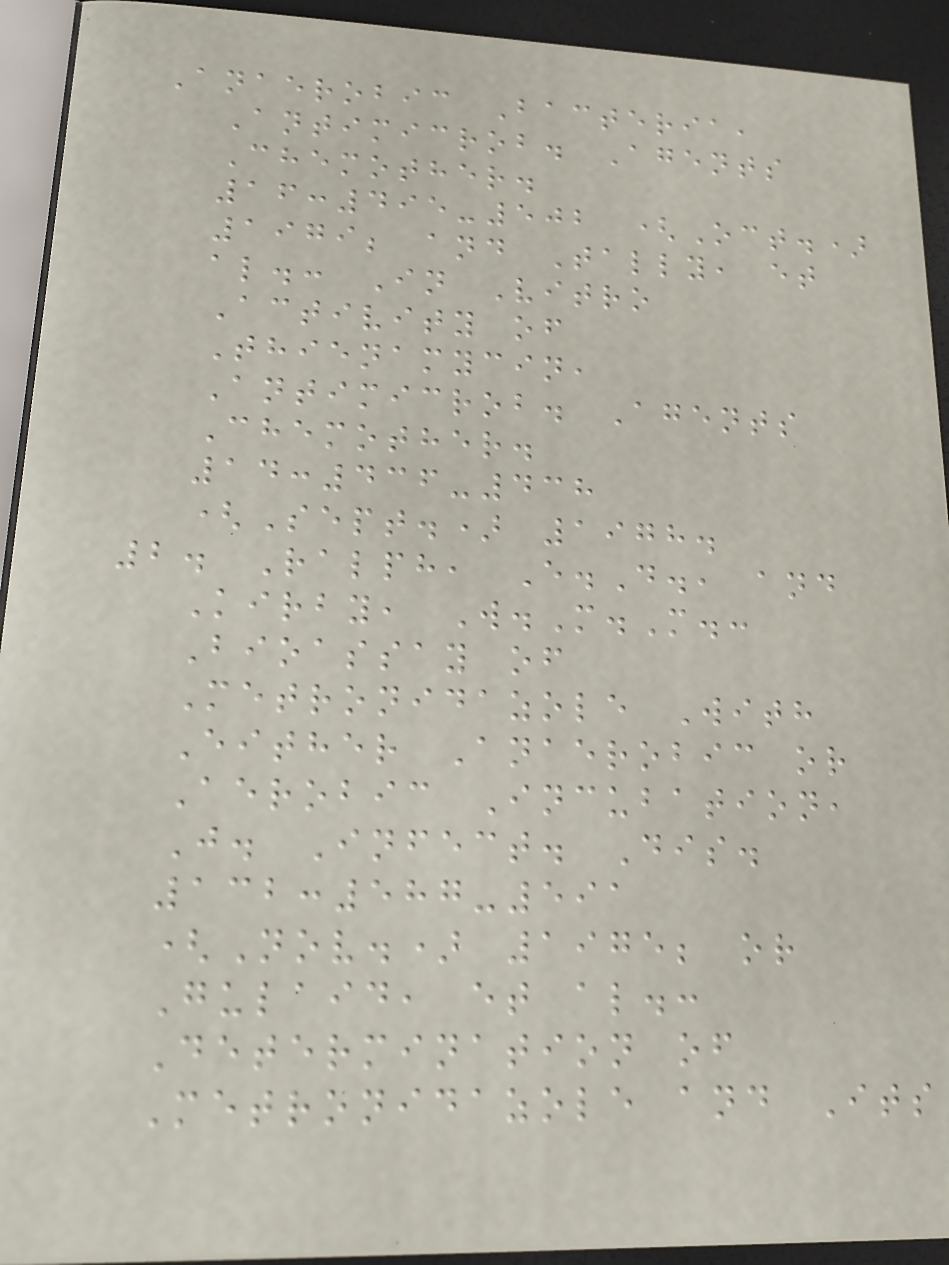Anaerobic Bacteria,
Antimicrob. Agents
Chemother.
16:495-502 (Oct.)
1979; and Tally, et
al.: In Vitro
Activity of
Thienamycin,
Antimicrob. Agents
Chemother.
14:436-438
(Sept.) 1978.
2. Ralph, E.D., and
Kirby, W.M.M.:
Bioassay of
Metronidazole With
Either Anaerobic or
Aerobic Incubation,
J. Infect. Dis.
132:587-591
(Nov.) 1975; or
Gulaid, et al.:
Determination of
Metronidazole and Its
